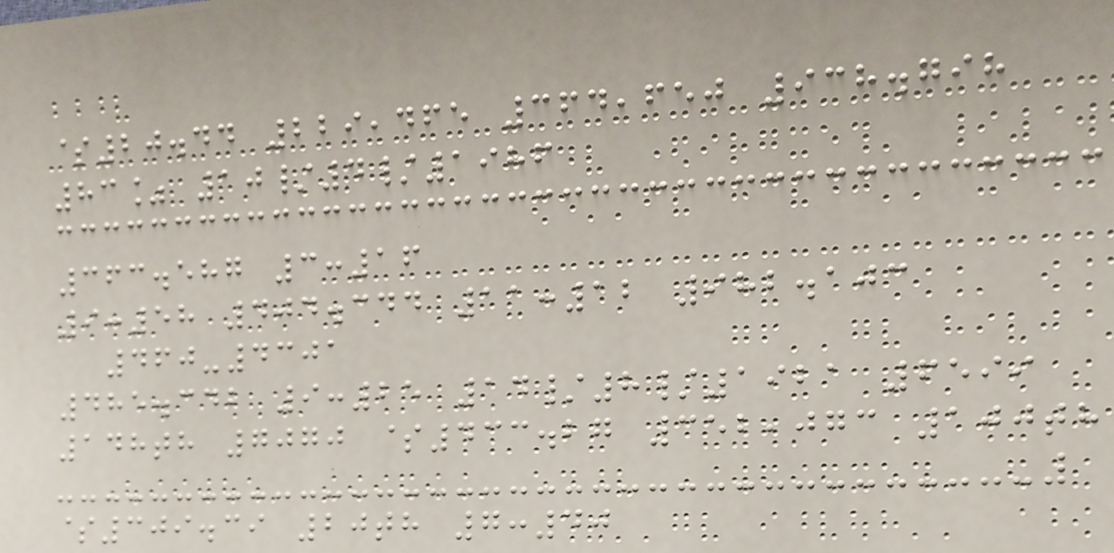$20.44 229,465 364,650 938.798
83% 10/4/1986
363.587 3:16
9:58 404.344 11:12 982.103
460-4301
485.342 9:25 14/8/1921 6599
148th 7070 $433.27 352,073 100th
$309.39 20th 7:40
